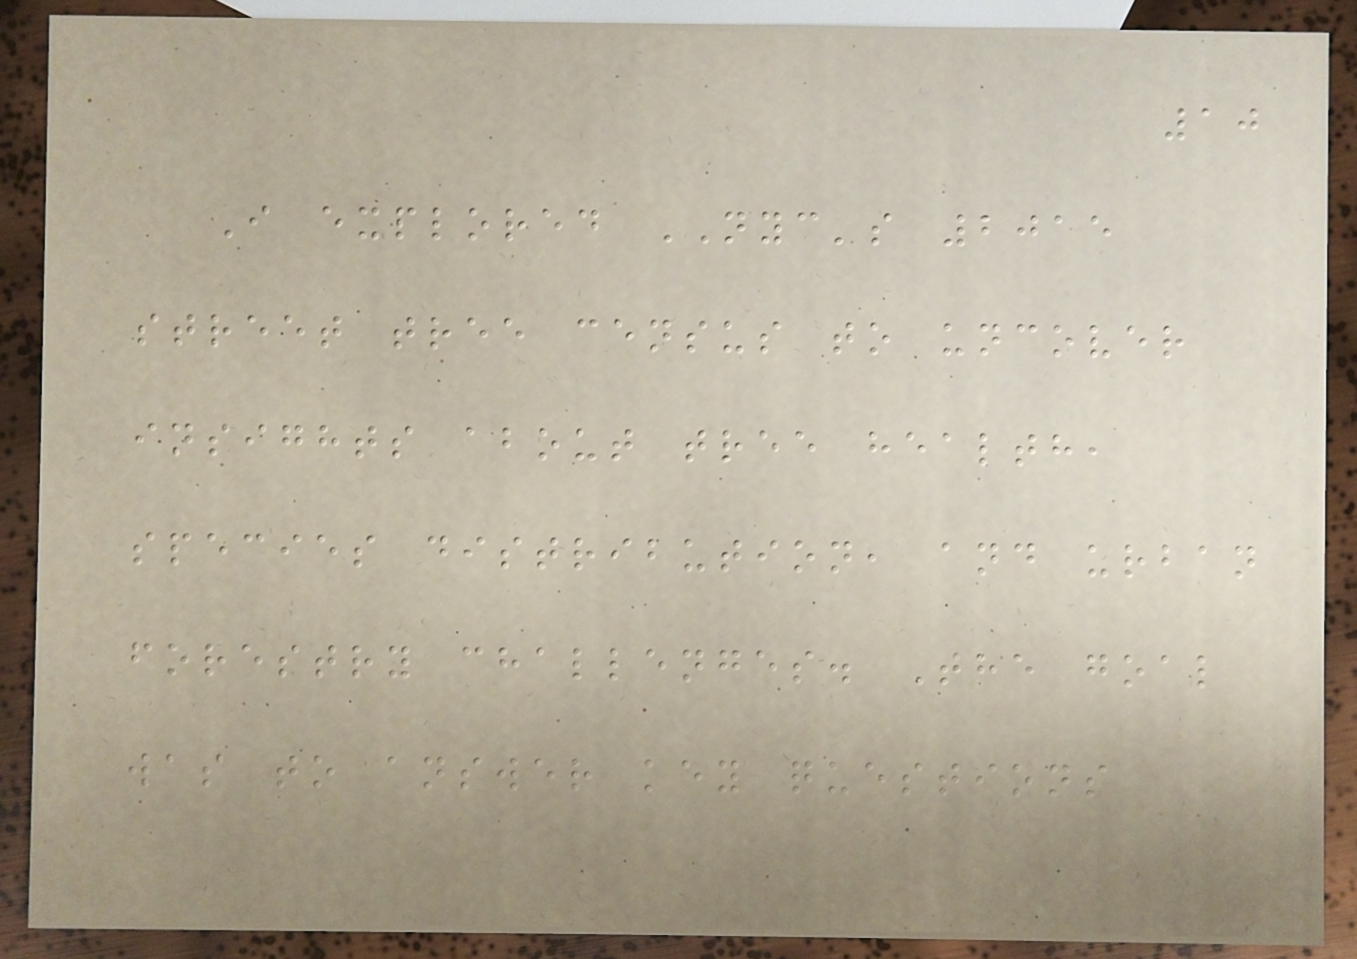10
I explored NYC's 2015
street tree census to uncover
insights about tree health,
species distribution, and urban
forestry challenges. The goal
was to answer key questions
